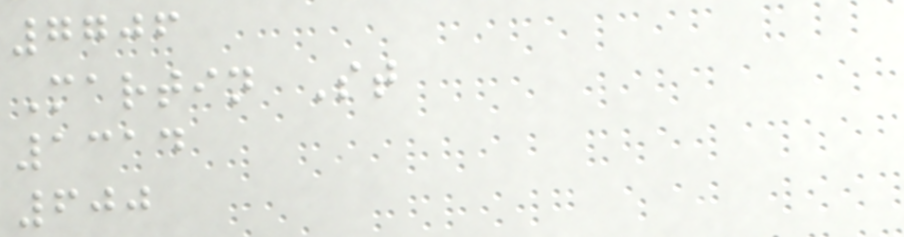7706
Martin St
1314
600
